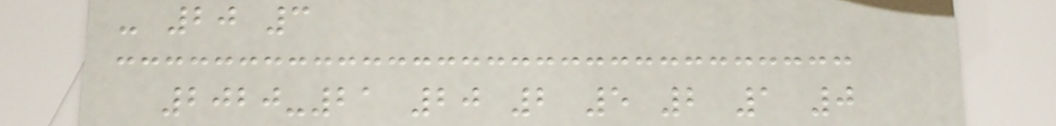- 20 3
2020-21 20 2 5 2 1 0
